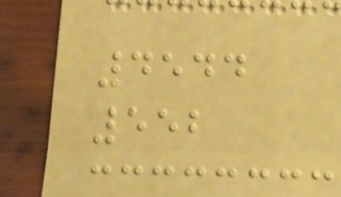4544
552
